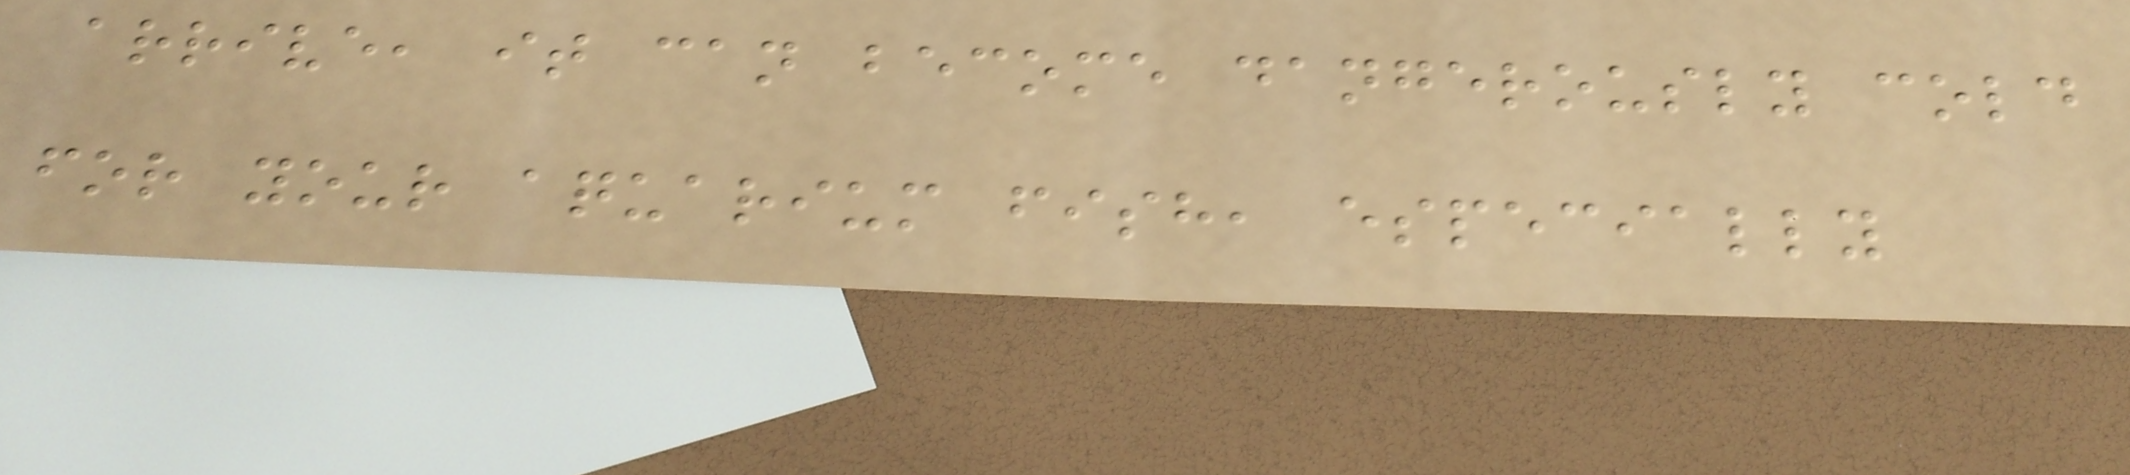arrive, it can become dangerously cold
for your aquarium fish, especially
